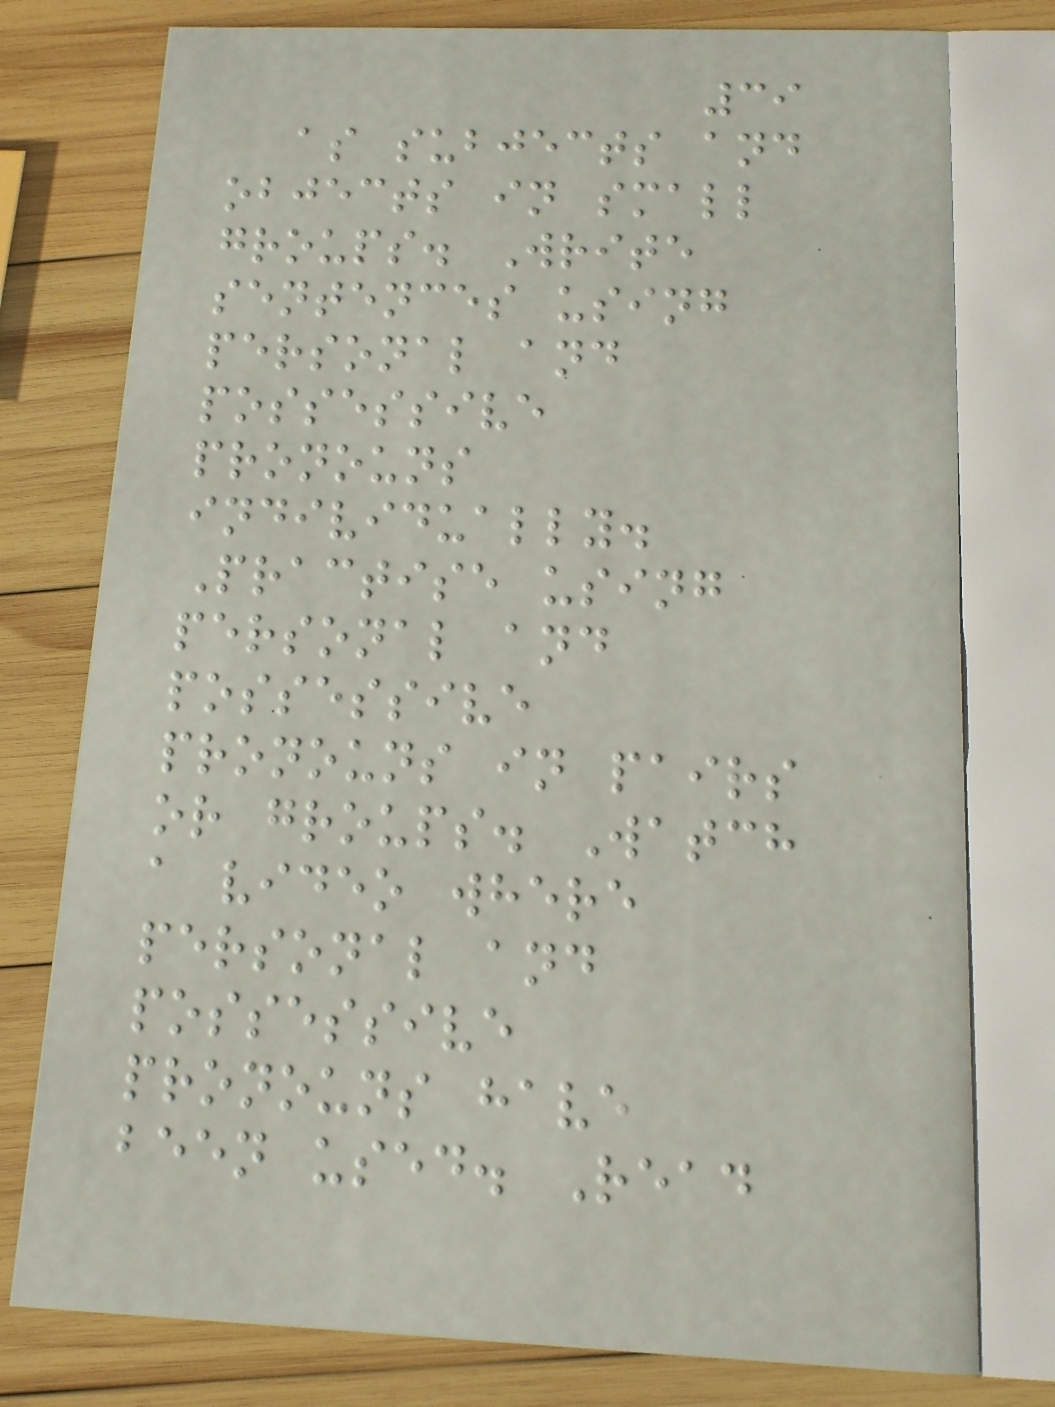39
as subjects and
objects in small
groups. Write
sentences using
personal and
possessive
pronouns
individually.
Practise using
personal and
possessive
pronouns in pairs
or groups. Watch
a video where
personal and
possessive
pronouns have
been used. Read
